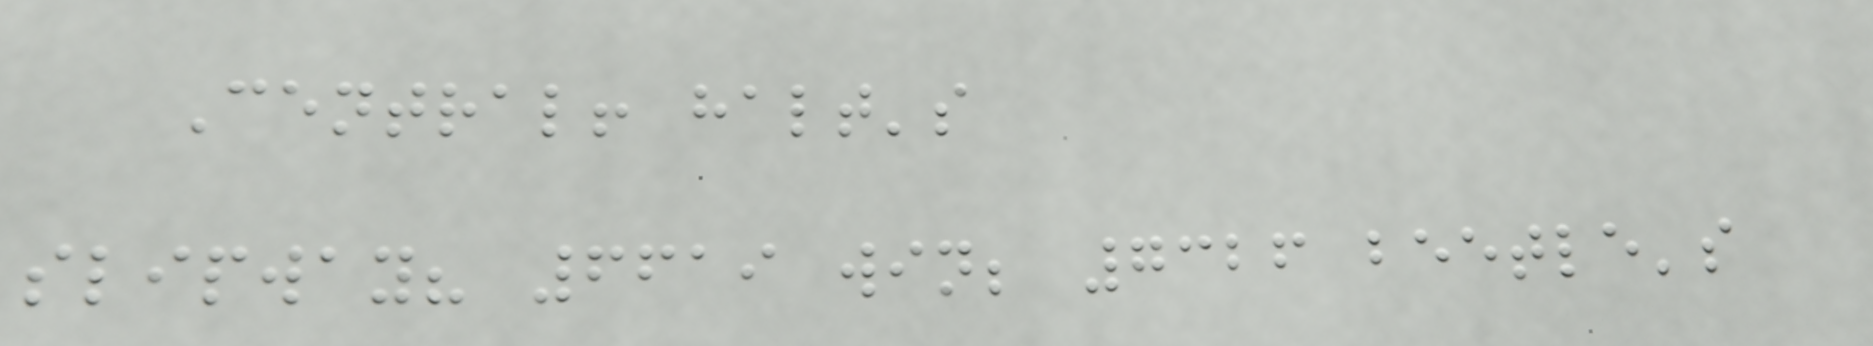Central! halt's
slipway? 6619 win; 7326 beetle's
